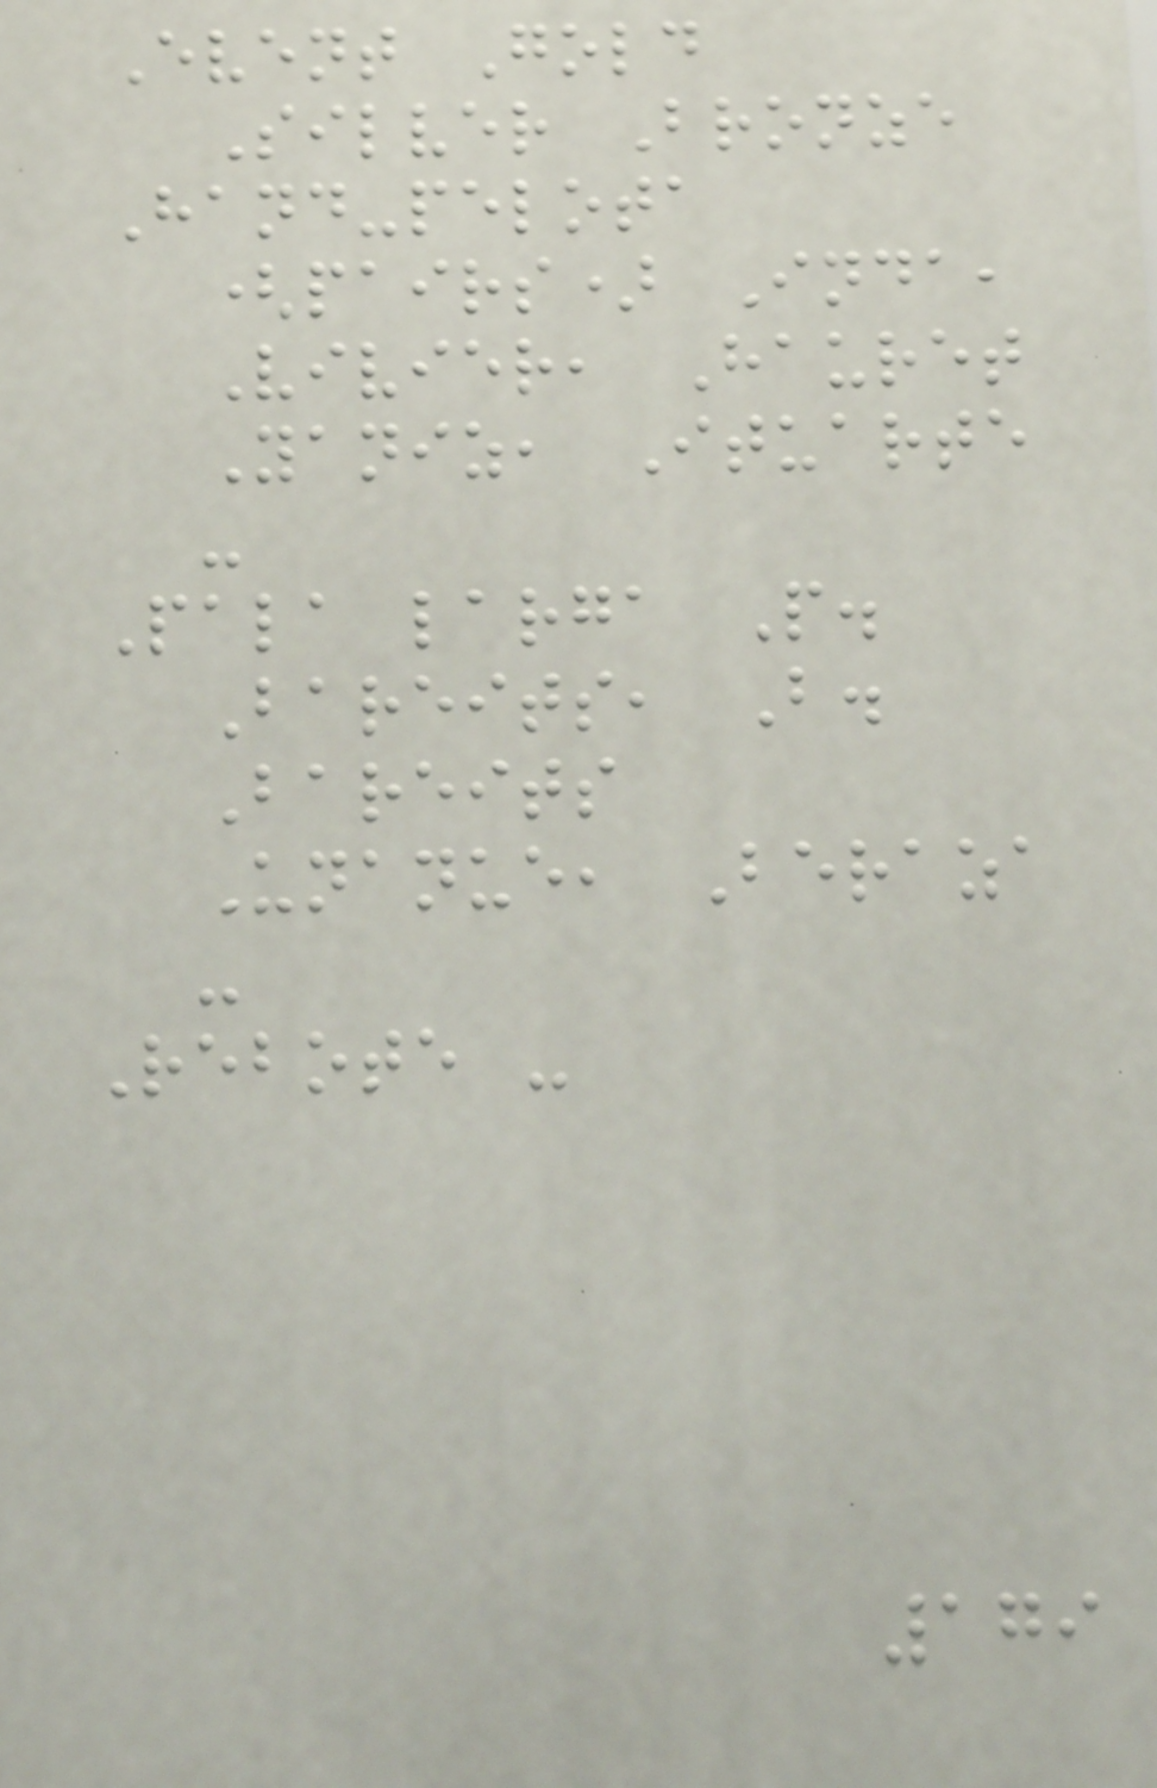Event Gold
Silver Bronze
Hand-pelota
(pairs) Inda,
Vivier, Hauret
Yaniz, Ituarte
-
Pala larga P.
Bareits, B.
Bareits
Unanue, Beraza
-
Rebote -
179
